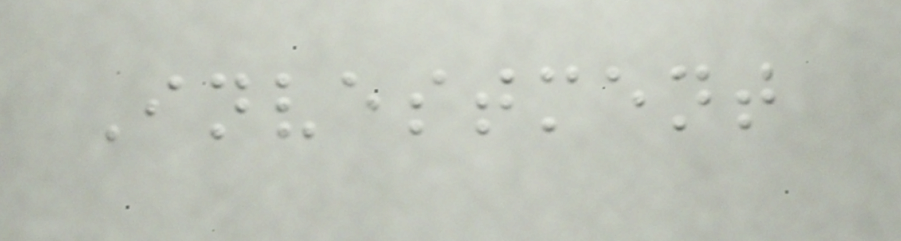Investment
